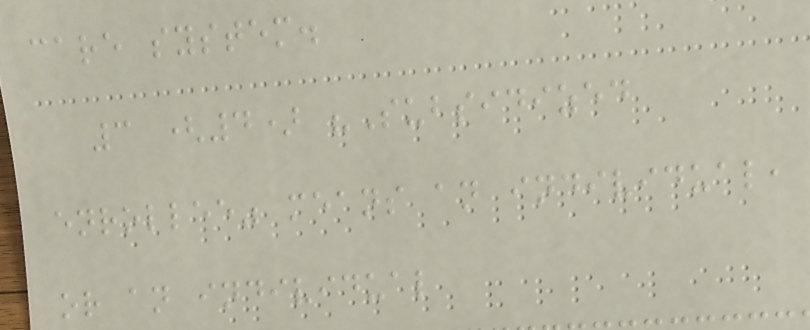care system.
3 (4) "Subsidized
enrollee" means an individual,
or an individual
